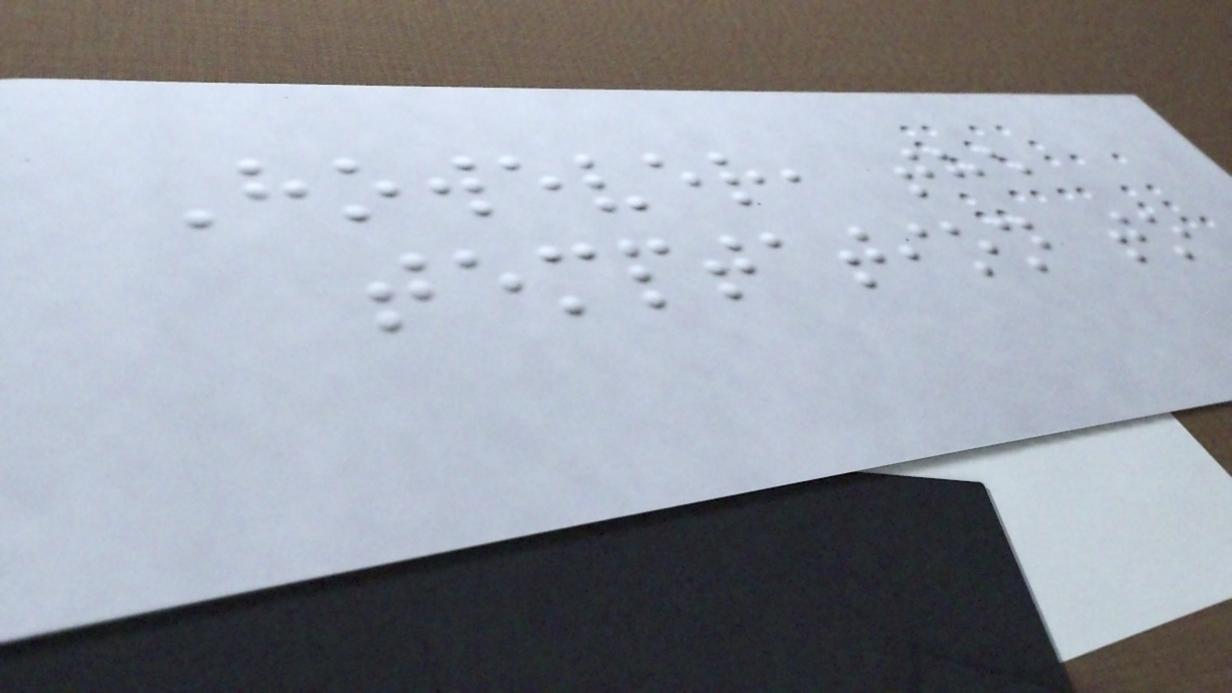However, the
temptation to
